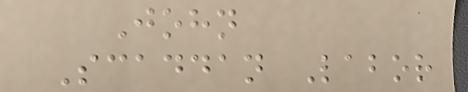John
Scaddan Labor
